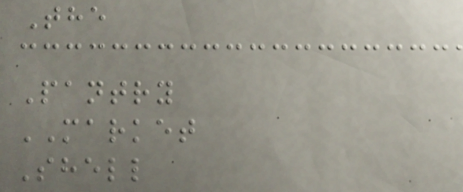The
Pantry
MARKET
Shell
